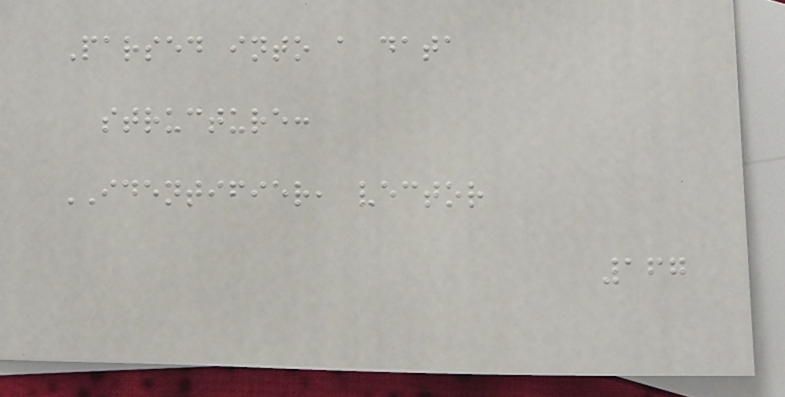Parsed into a data
structure:
IDENTIFIER, vector
167
